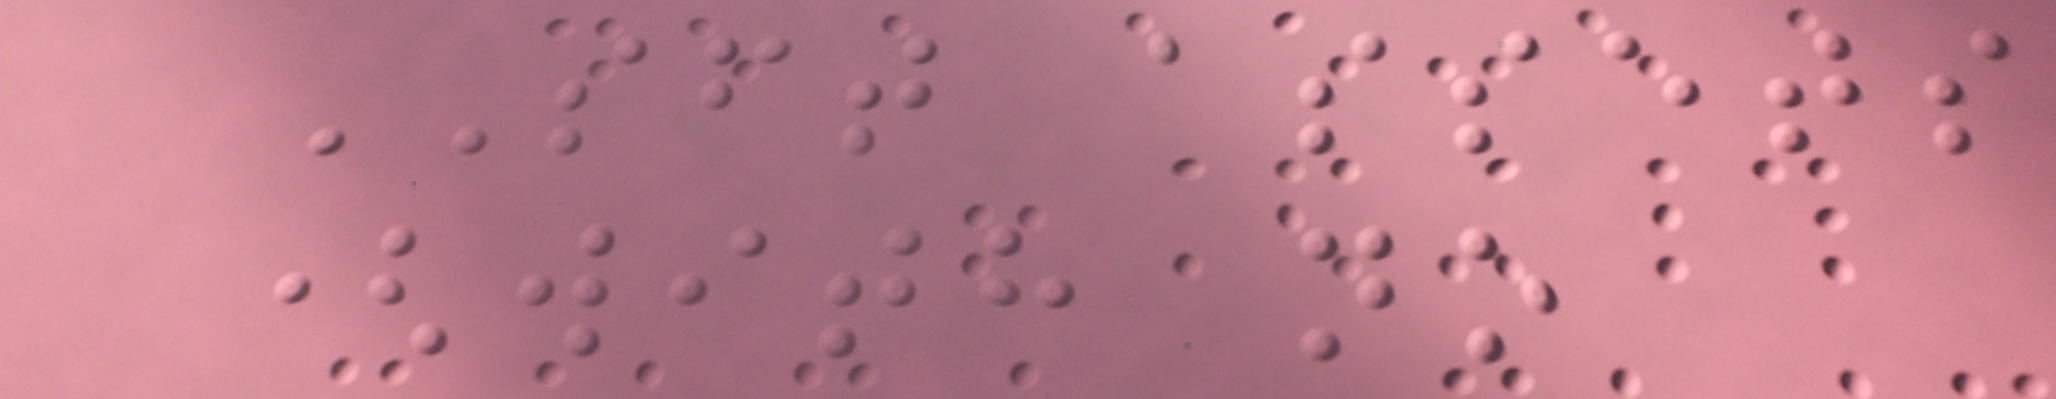SFT assets
(with no
